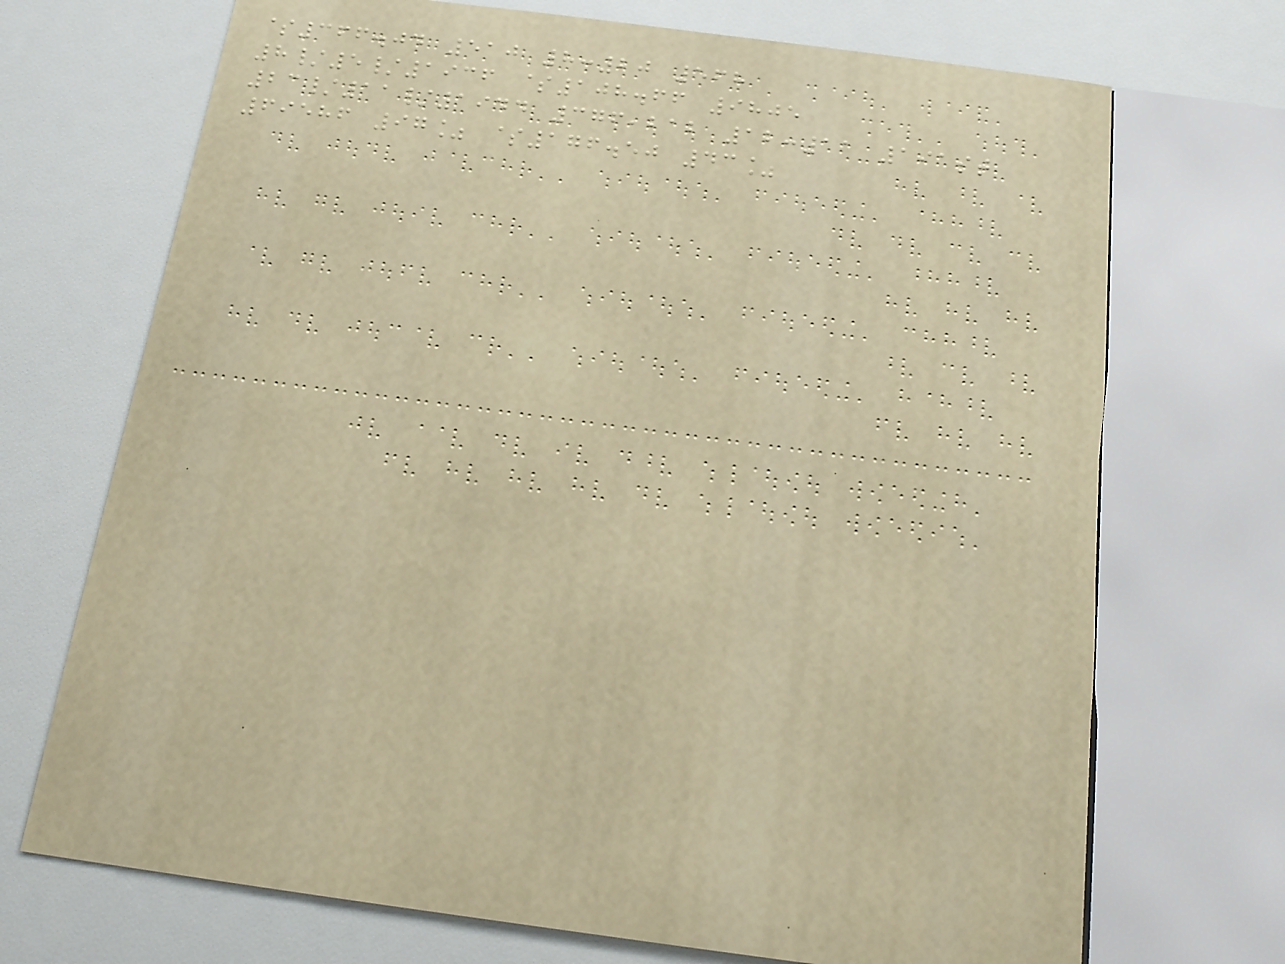$366.04 510 8:20 568
8/5/1936 $108.66 9805
23/11/1944 376,212 12:11 191st
69586 97% $176.50 43%
